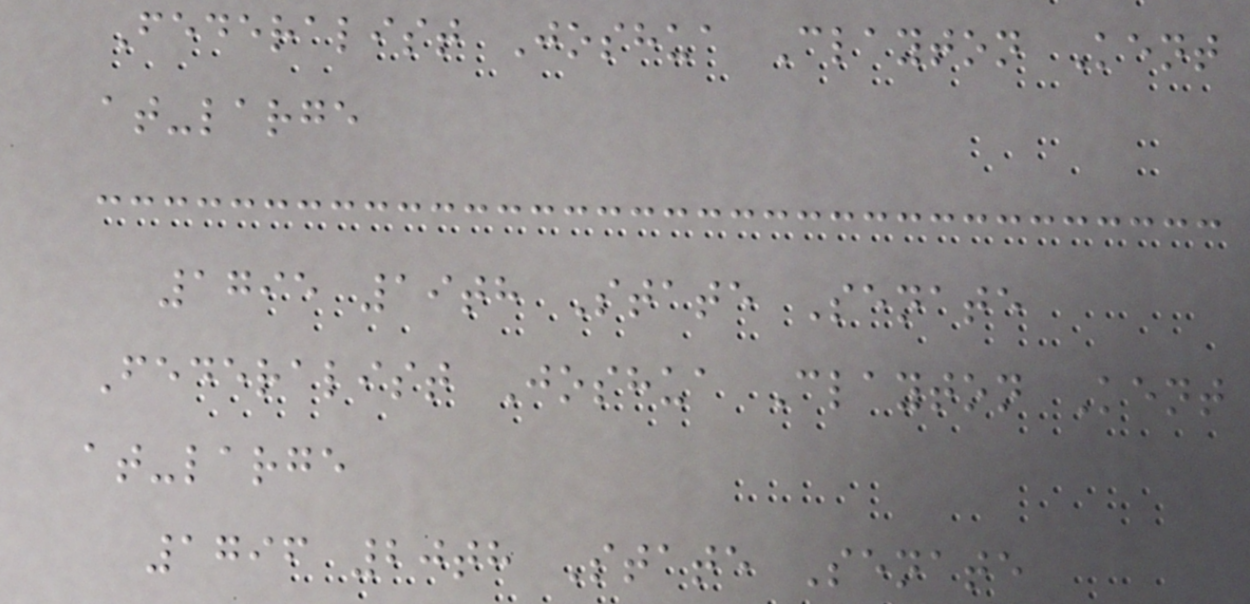Federalist Joshua Clayton Kent
at-large
1795 19th State Senate
Federalist Joshua Clayton Kent
at-large
1796 20th State Senate
